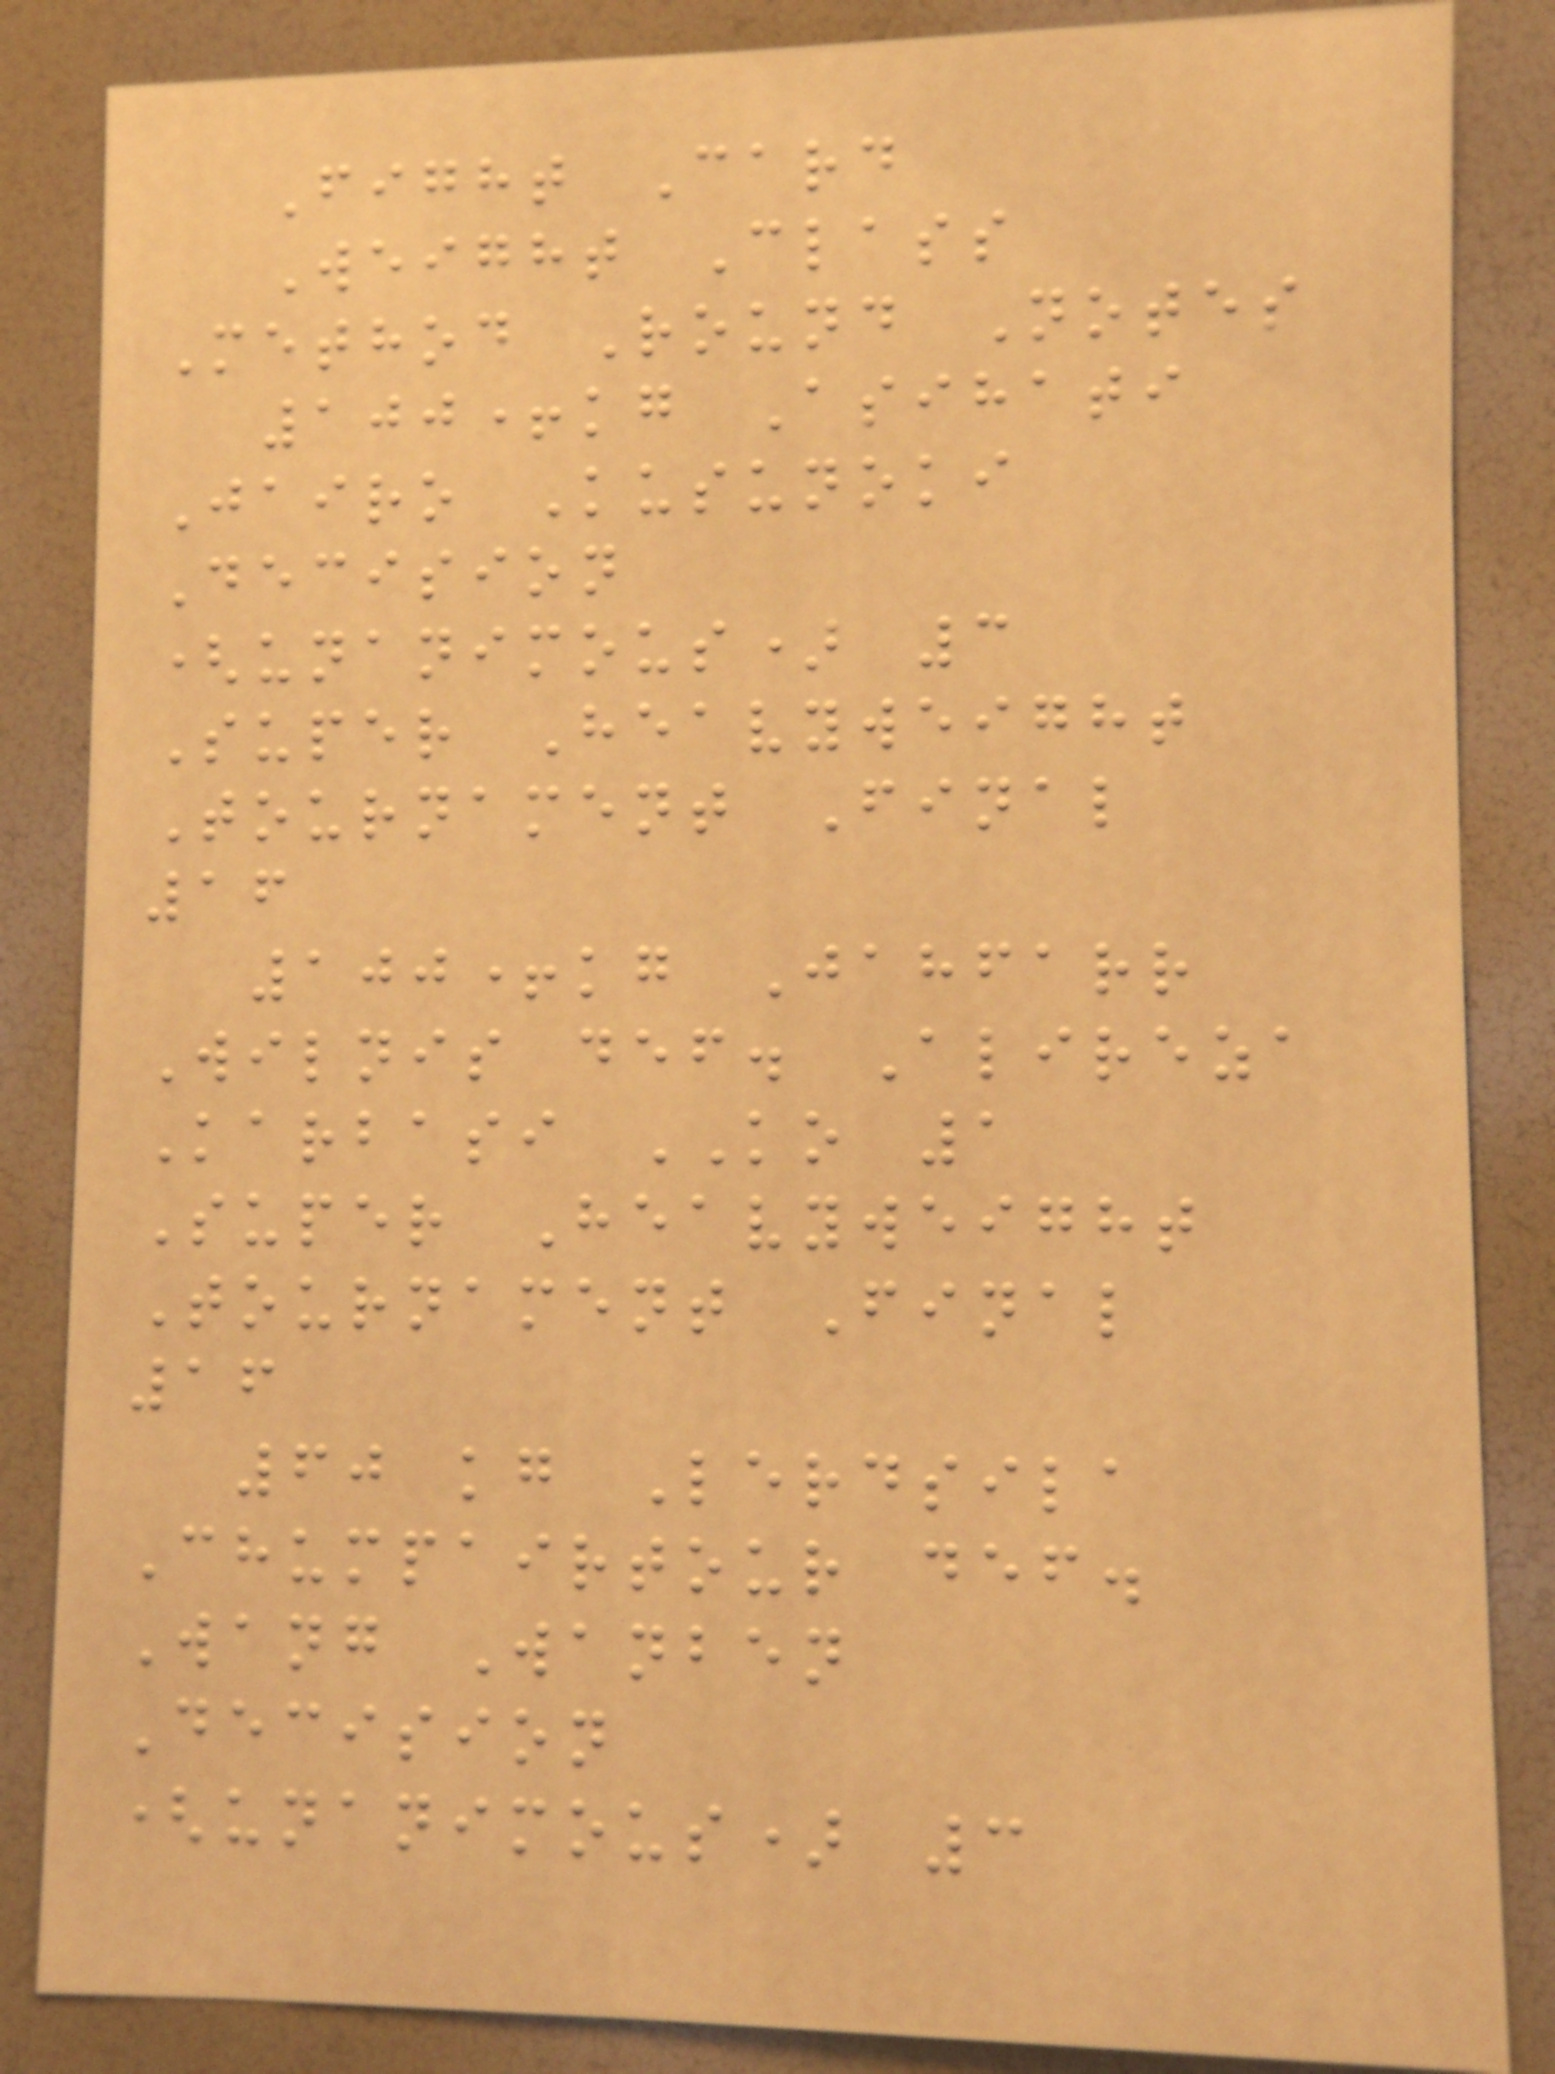Fight Card
Weight Class
Method Round Notes
100+kg Asihati
Jairo Kusunoki
Decision
(unanimous) 3
Super Heavyweight
Tournament Final
16
100+kg Jahfarr
Wilnis def. Alireza
Karbasi KO 1
Super Heavyweight
Tournament Final
16
60 kg Lerdsila
Chumpairtour def.
Wang Wanben
Decision
(unanimous) 3
